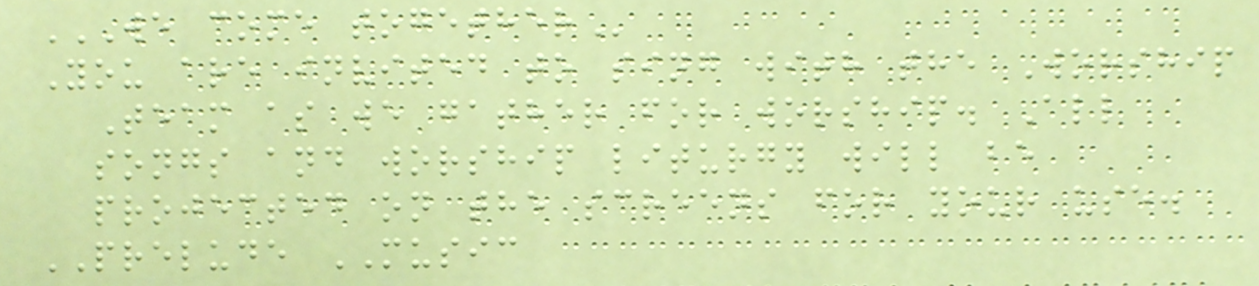WE COME TOGETHER
You are invited to sing with the Worship
Team as we gather for worship. All
songs and worship liturgy will be
projected on the screens for your use.
PRELUDE MUSIC
